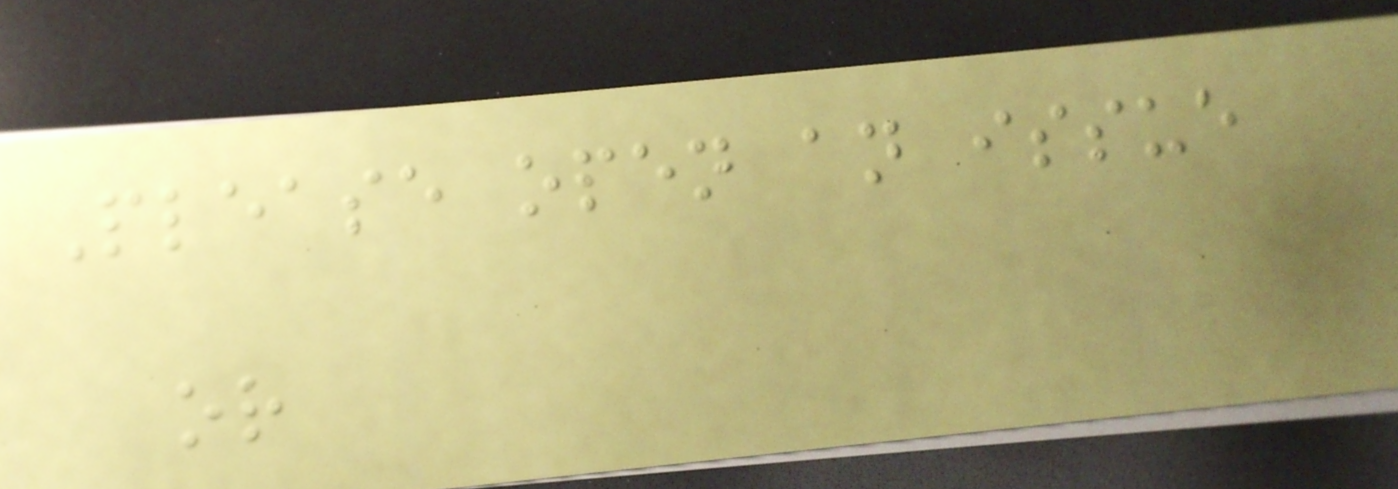Please open an issue
or
